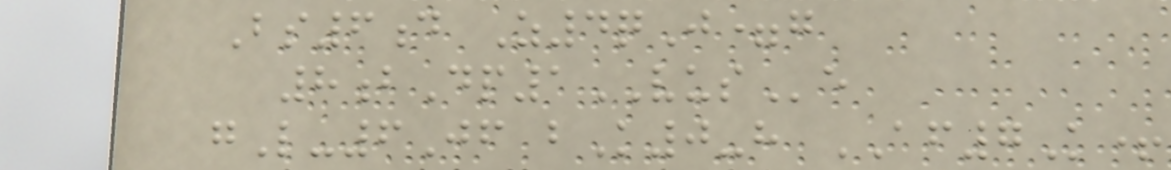Bs6d Z4qJ=g
8bDp1VUSe
gL-6Jf bK0-h AF7K+
